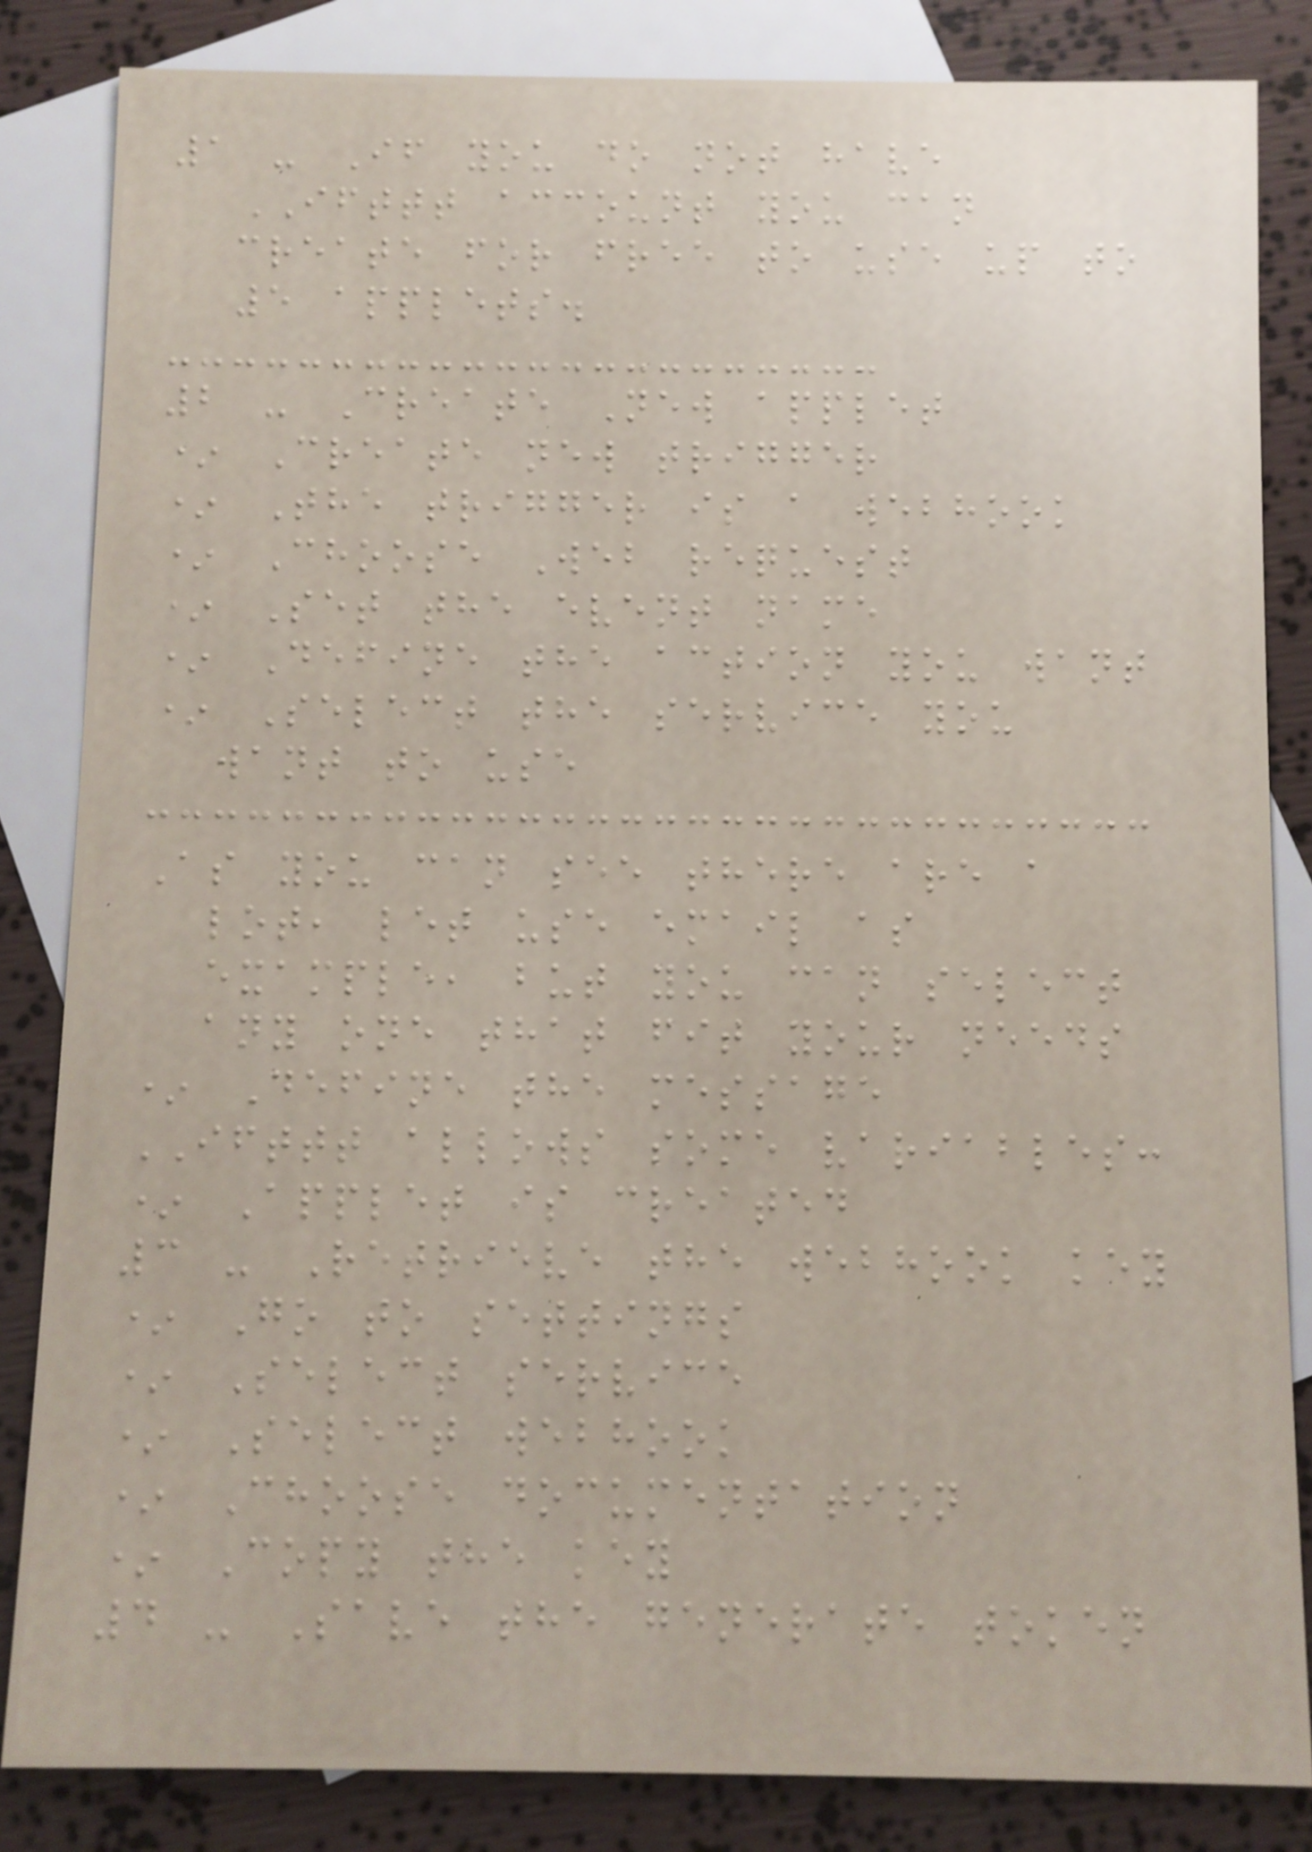1 - If you do not have
IFTTT account you can
create for free to use up to
5 applets.
2 - Create New applet
* Create new trigger
* The trigger is a webhook
* Choose Web request
* Set the event name
* Define the action you want
* Select the service you
want to use
As you can see there are a
lot, let use email as
example, but you can select
any one that fit your needs
* Define the message
IFTTT allows some variables:
* Applet is created
3 - Retrieve the webhook key
* Go to settings
* Select service
* Select webhook
* Choose documentation
* Copy the key
4 - Save the generate token
